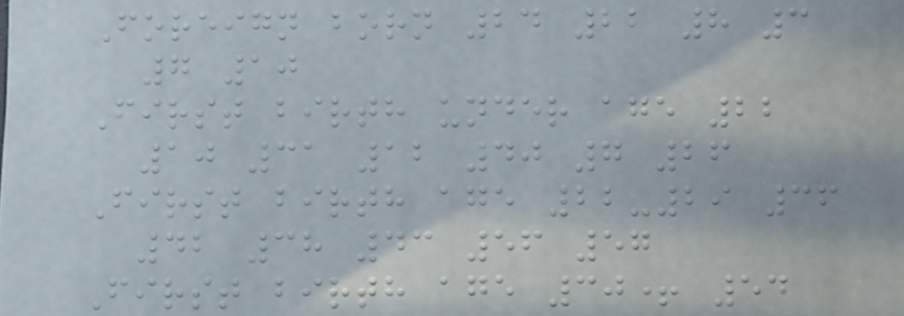Foreign born 24 22 8 3
7 10
First birth under age 22
10 31 12 40 7 26
First birth age 22-29 36
42 38 43 56 57
First birth age 30+ 54
